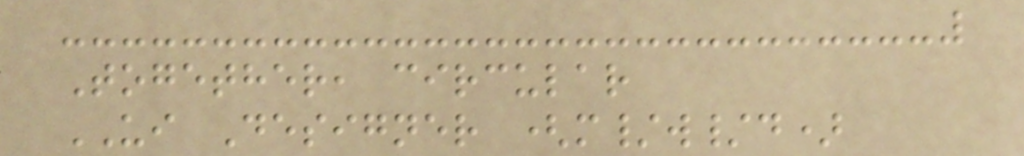Together, circular
UI Designer (m/w/d)
